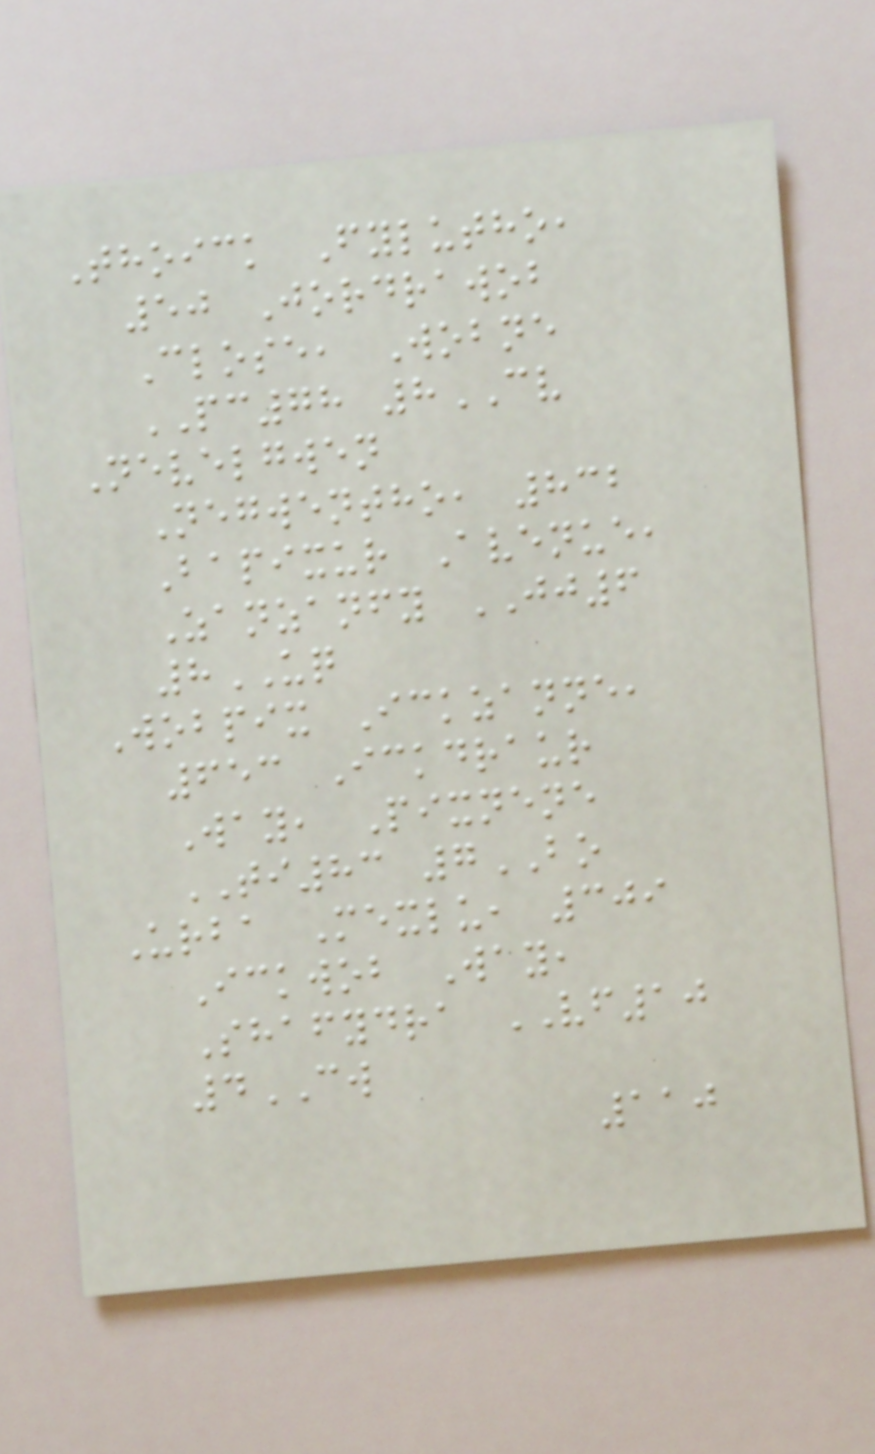Thoick Fylutho,
50 Jordrawob
Close, Wobne
PC78 8CV
Nevelgwen
Negwentho, 832
Bapixur Avenue,
Zanzanfy JJ6
8UQ
Wobpix Ickzanne,
653 Ickdraur
Way, Pixnene
TI83 7BO
Urba Mexlu, 309
Ickwob Way,
Shafydra VF10
4CW
110
